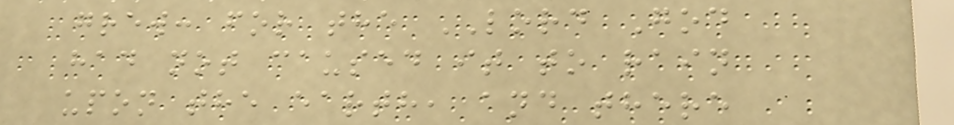grew: for the LORD God
had not caused it to rain
upon the earth, and there
